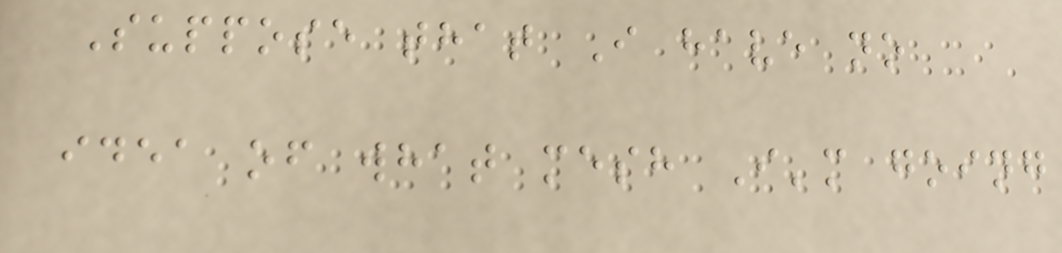Suppose that I have no
idea of what mesh I'm going
